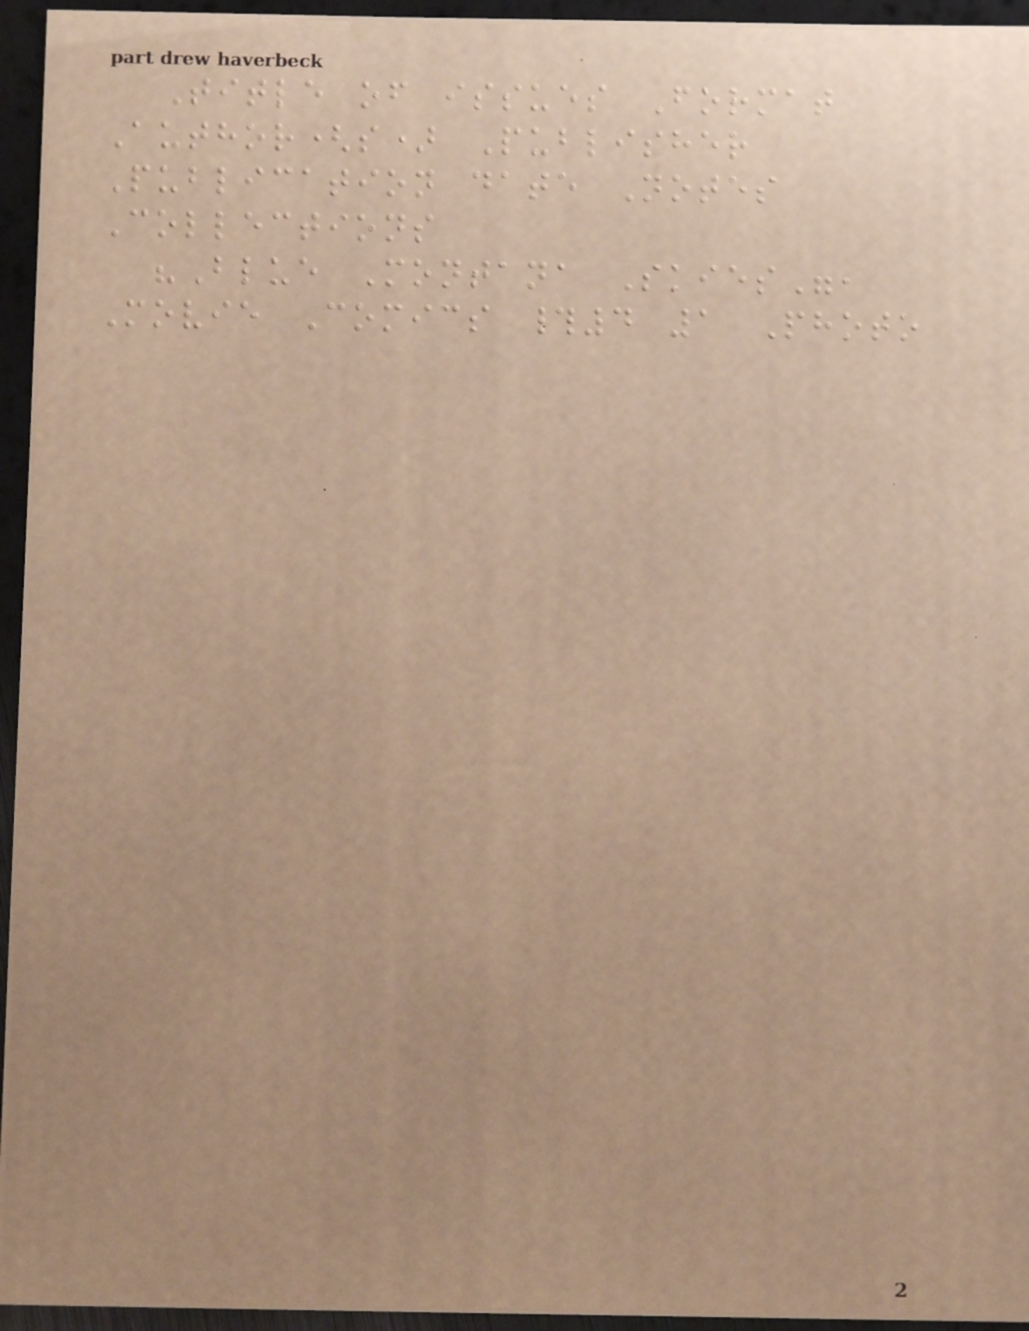Title of issues Format
Author(s) Publisher
Publication date Notes
Collections
"Blue Montana Skies",
Movie Comics #4 1 Photo
